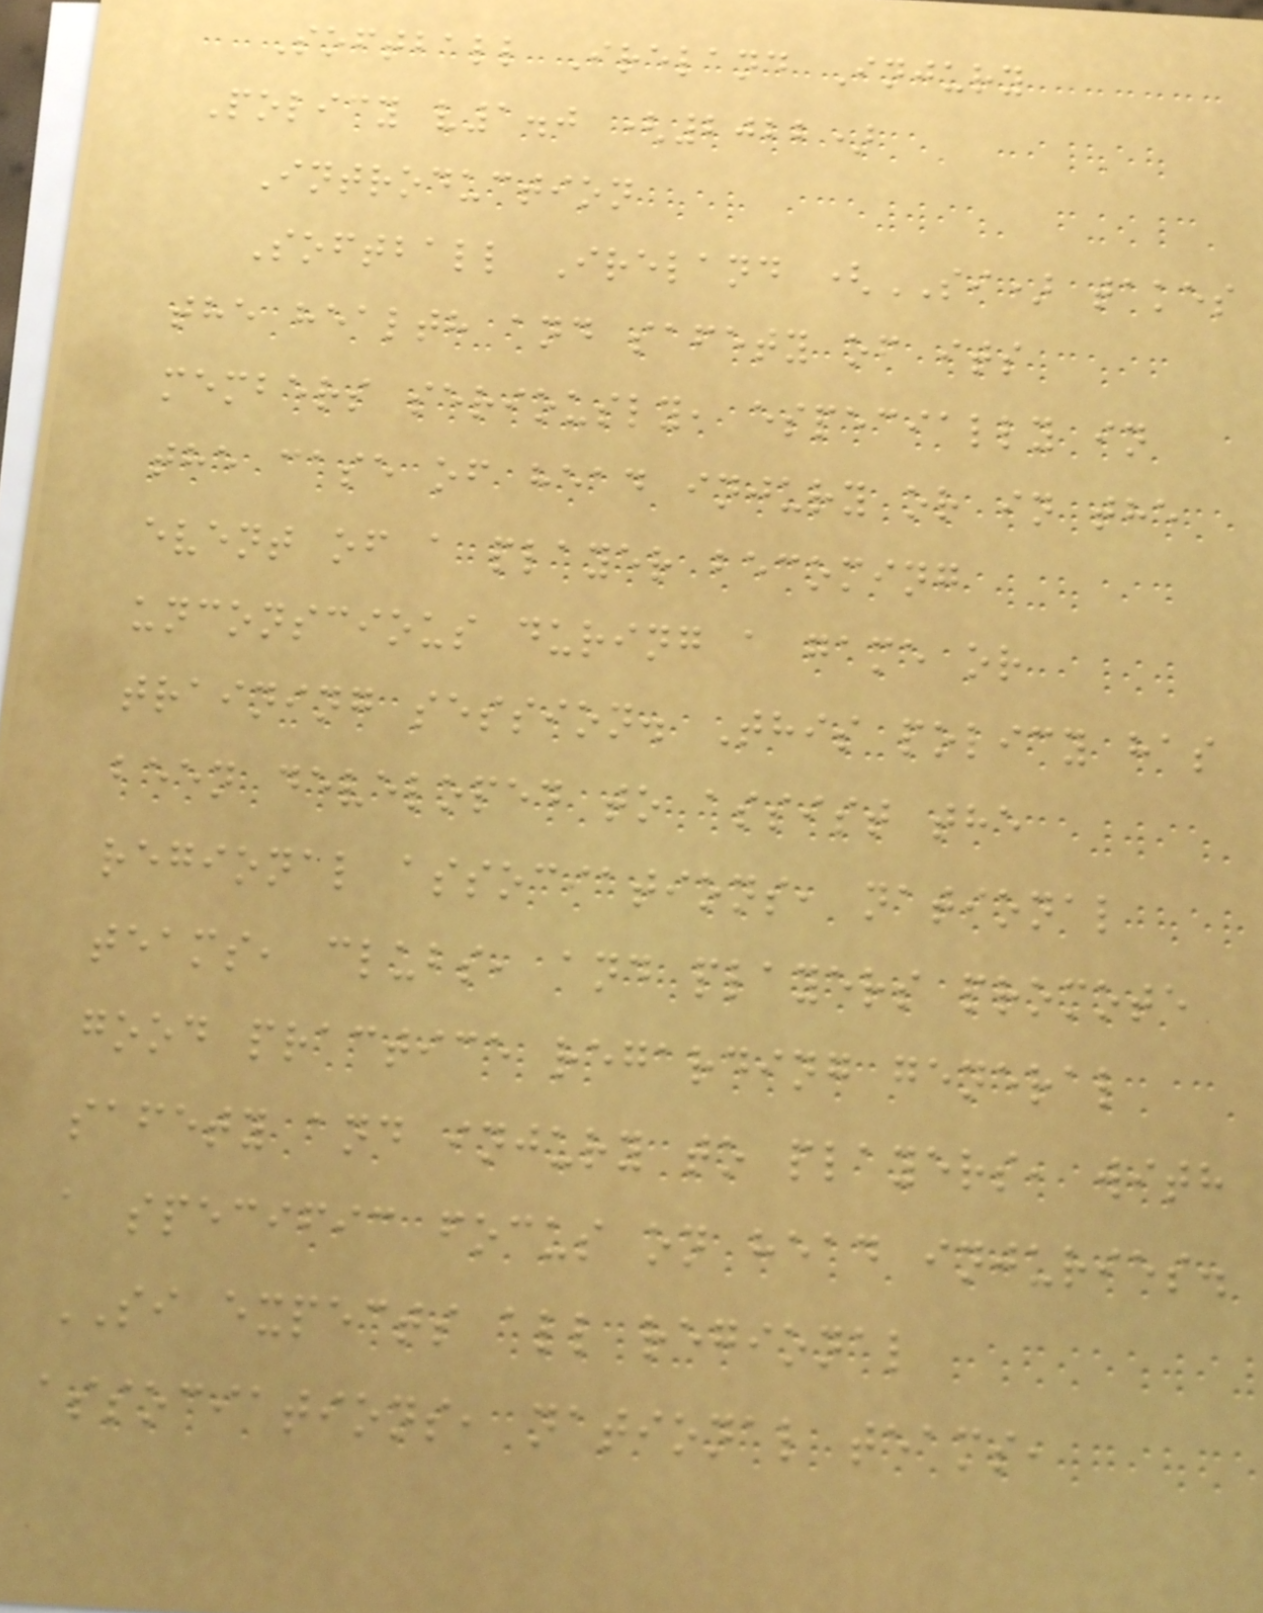Softball Ireland Injury
Policy v1.0 (2022)
Introduction
Softball Ireland (SI) takes
the health and safety of its
members seriously, especially in
the case of head injury or in the
event of a player becoming
unconscious during a game or
training session. This policy has
been developed to assist the
regional associations, national
teams, clubs, and players promote
good practice regarding general
safety and injury to players, with
a specific focus on head injuries.
SI expects all regional
associations, national teams,
